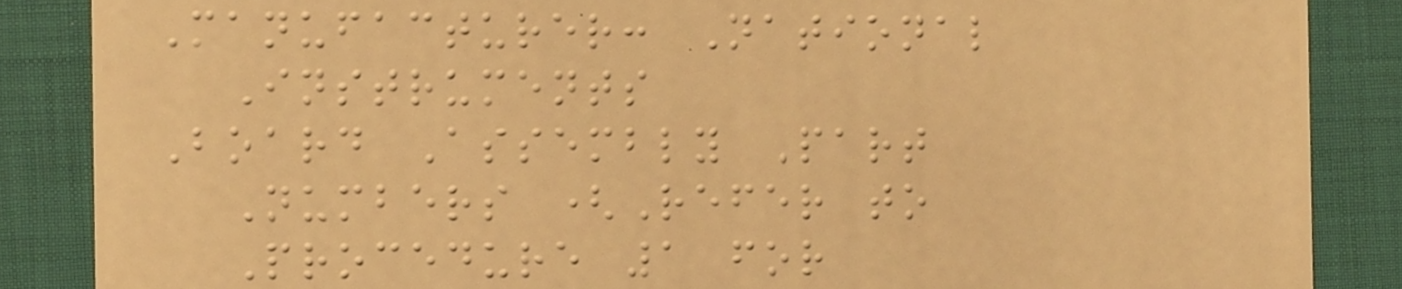Manufacturer: National
Instruments
Board Assembly Part
Numbers (Refer to
Procedure 1 for
